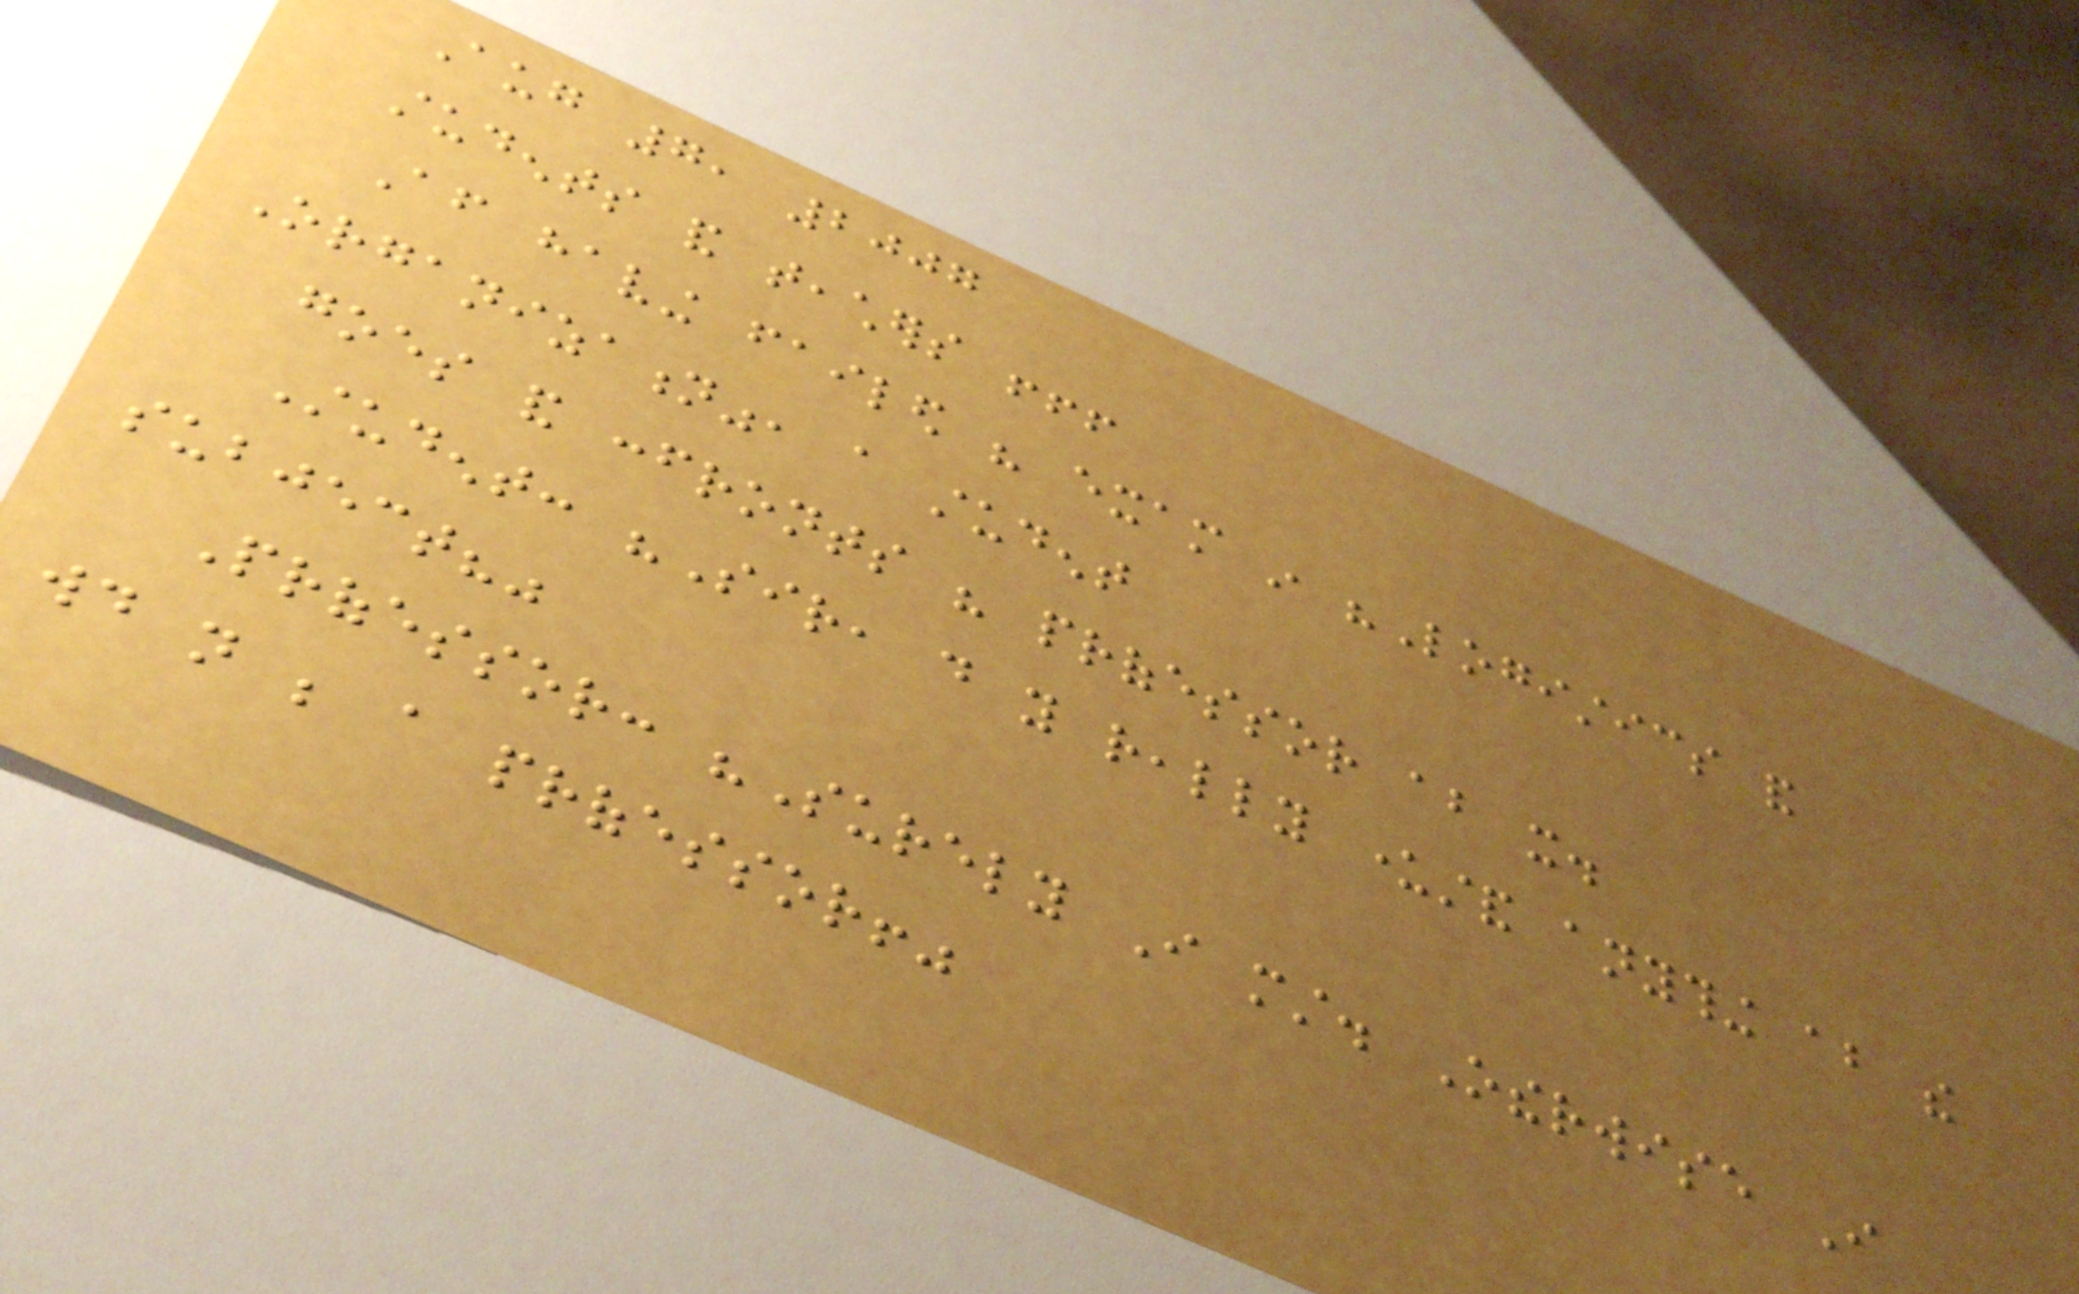Aug 7, 2007
students and teachers !!!
After having failed his exam in "Logistics and
Organization", a student
goes and confronts his professor about it.
Student: "Sir, do you really understand anything about the
subject?"
Professor: "Surely I must. Otherwise I
would not be a professor!"
